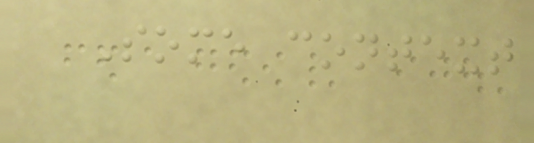Some context
